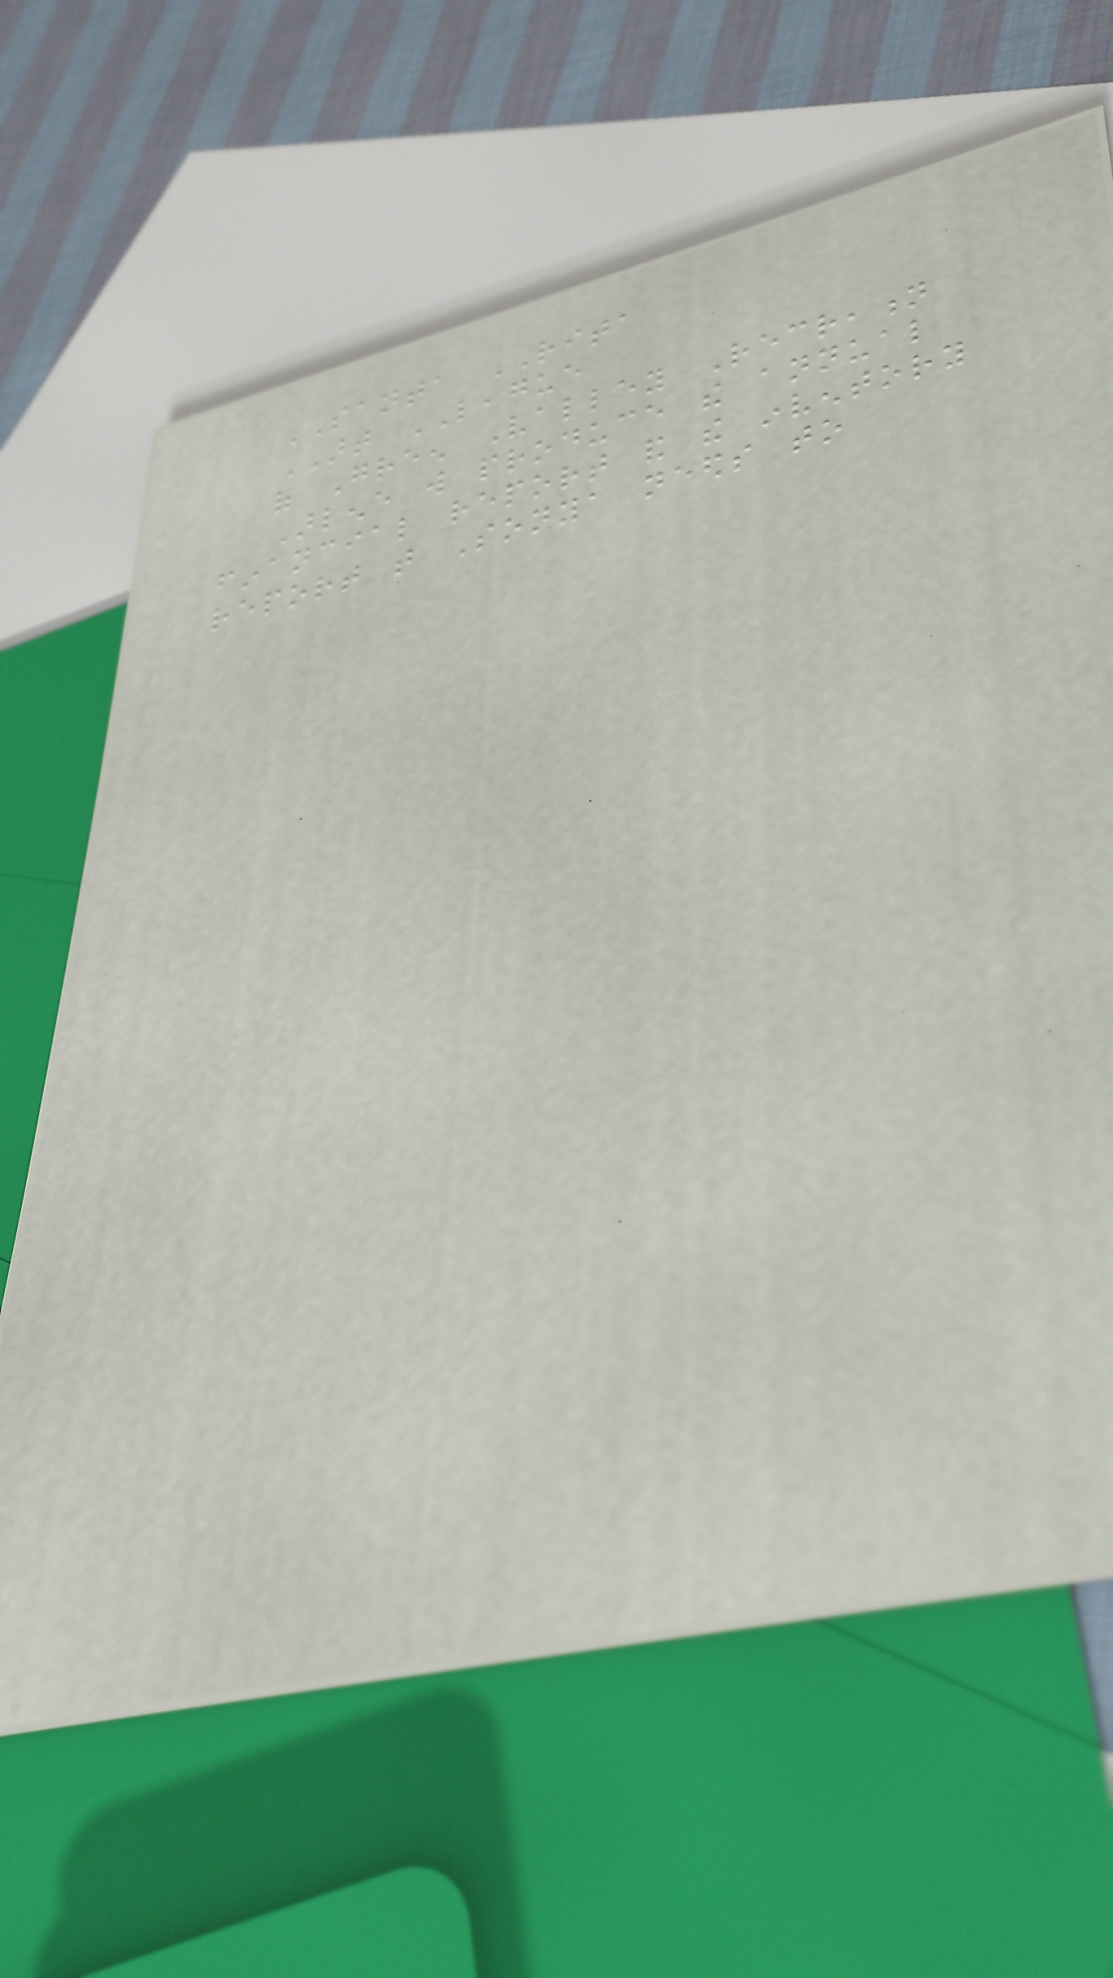SANTA RITA
ART LEAGUE
of Green Valley Recreation
Arlene will produce the annual
financial report and the inventory
report that Sonya needs to
